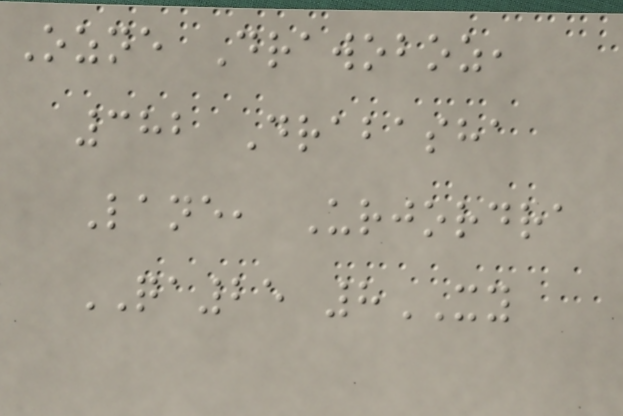Ozne Drawoboz,
382 Drabasha
Lane, Urjordra
QA25 8XY
